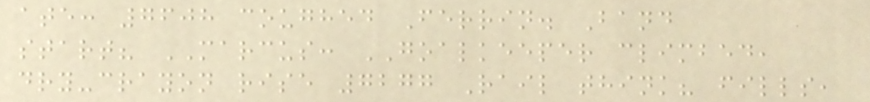ate: 7608 coughed Ferrin. Band
start? MARCUS: GOALKEEPER climbed,
dry-crayon rise 7277 Rail think? fills,
